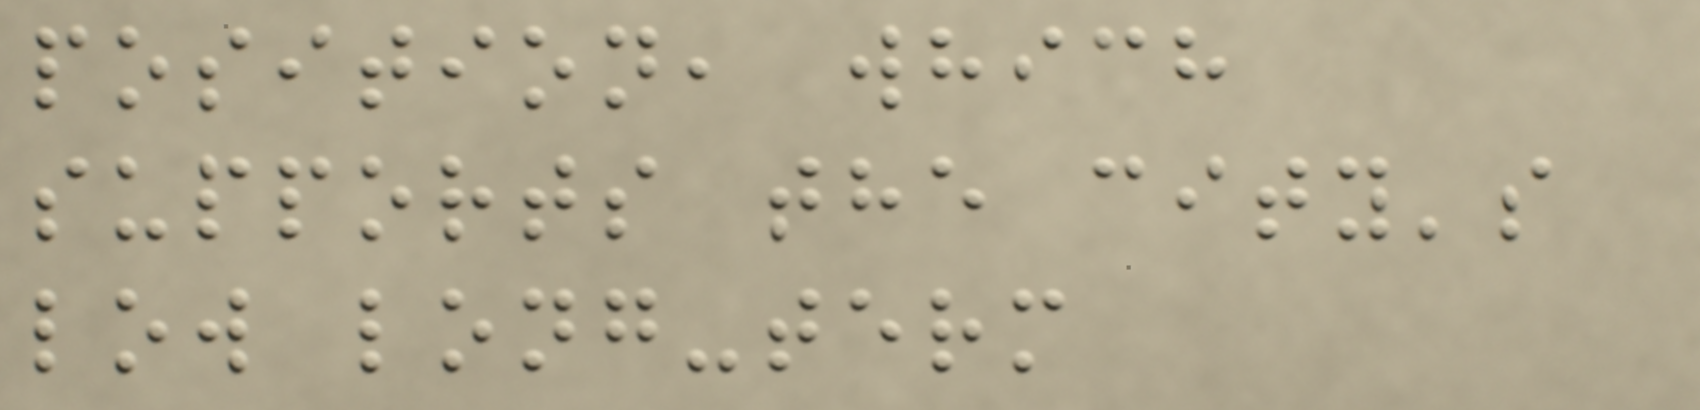position, which
supports the city's
low long-term
